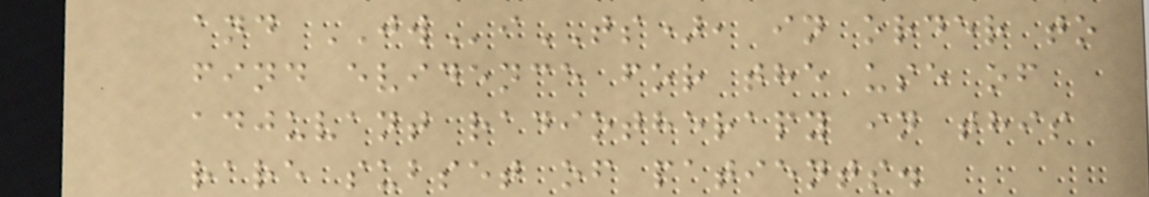and JWiTS), in order to
find evidence for the use of
adjuvant radiotherapy in this
rare subset of patients.
